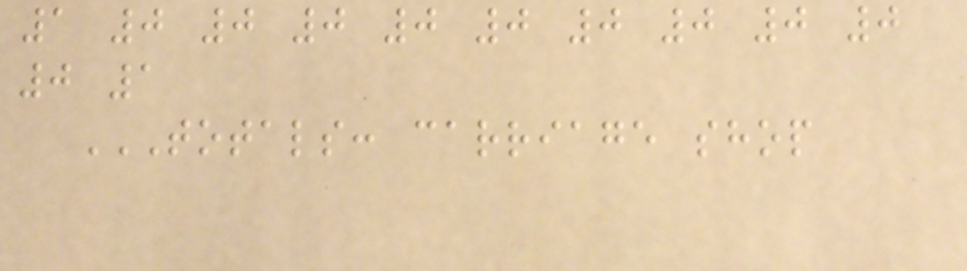1 0 0 0 0 0 0 0 0 0
0 1
TOTALS: CARRIAGE SHOP
